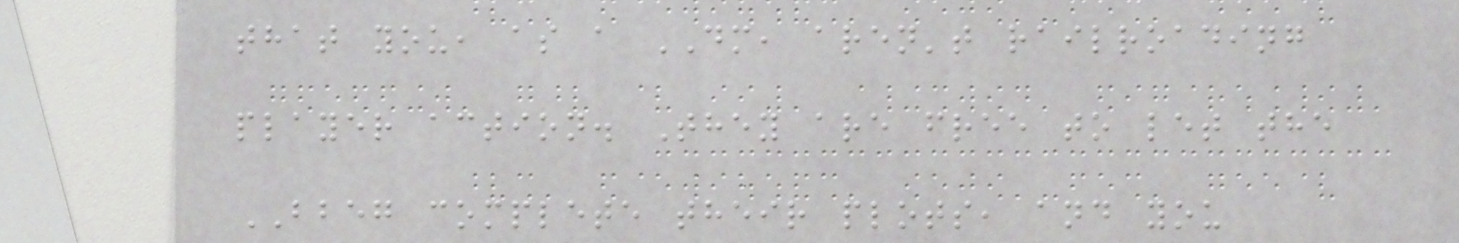that you, as a DM, aren't railroading
player action. They are free to let the
BBEG complete their plots, and you
